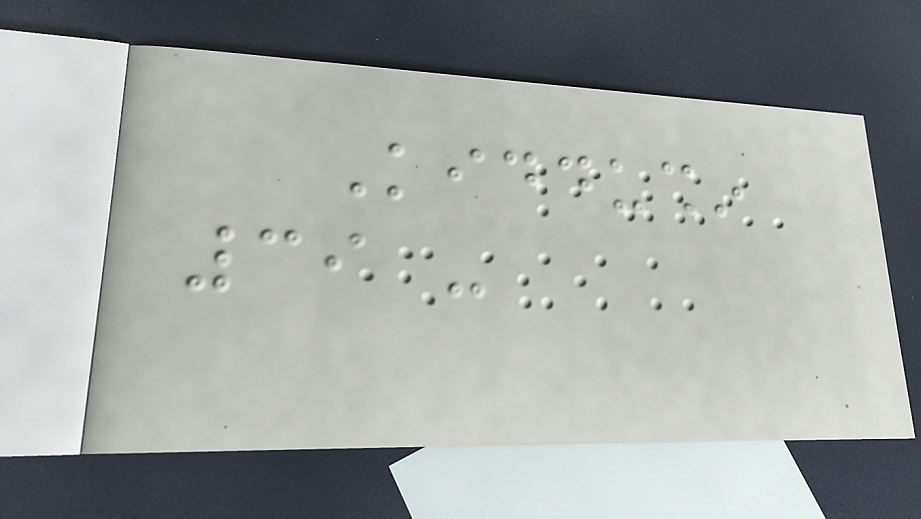Kiddushin
39 -
